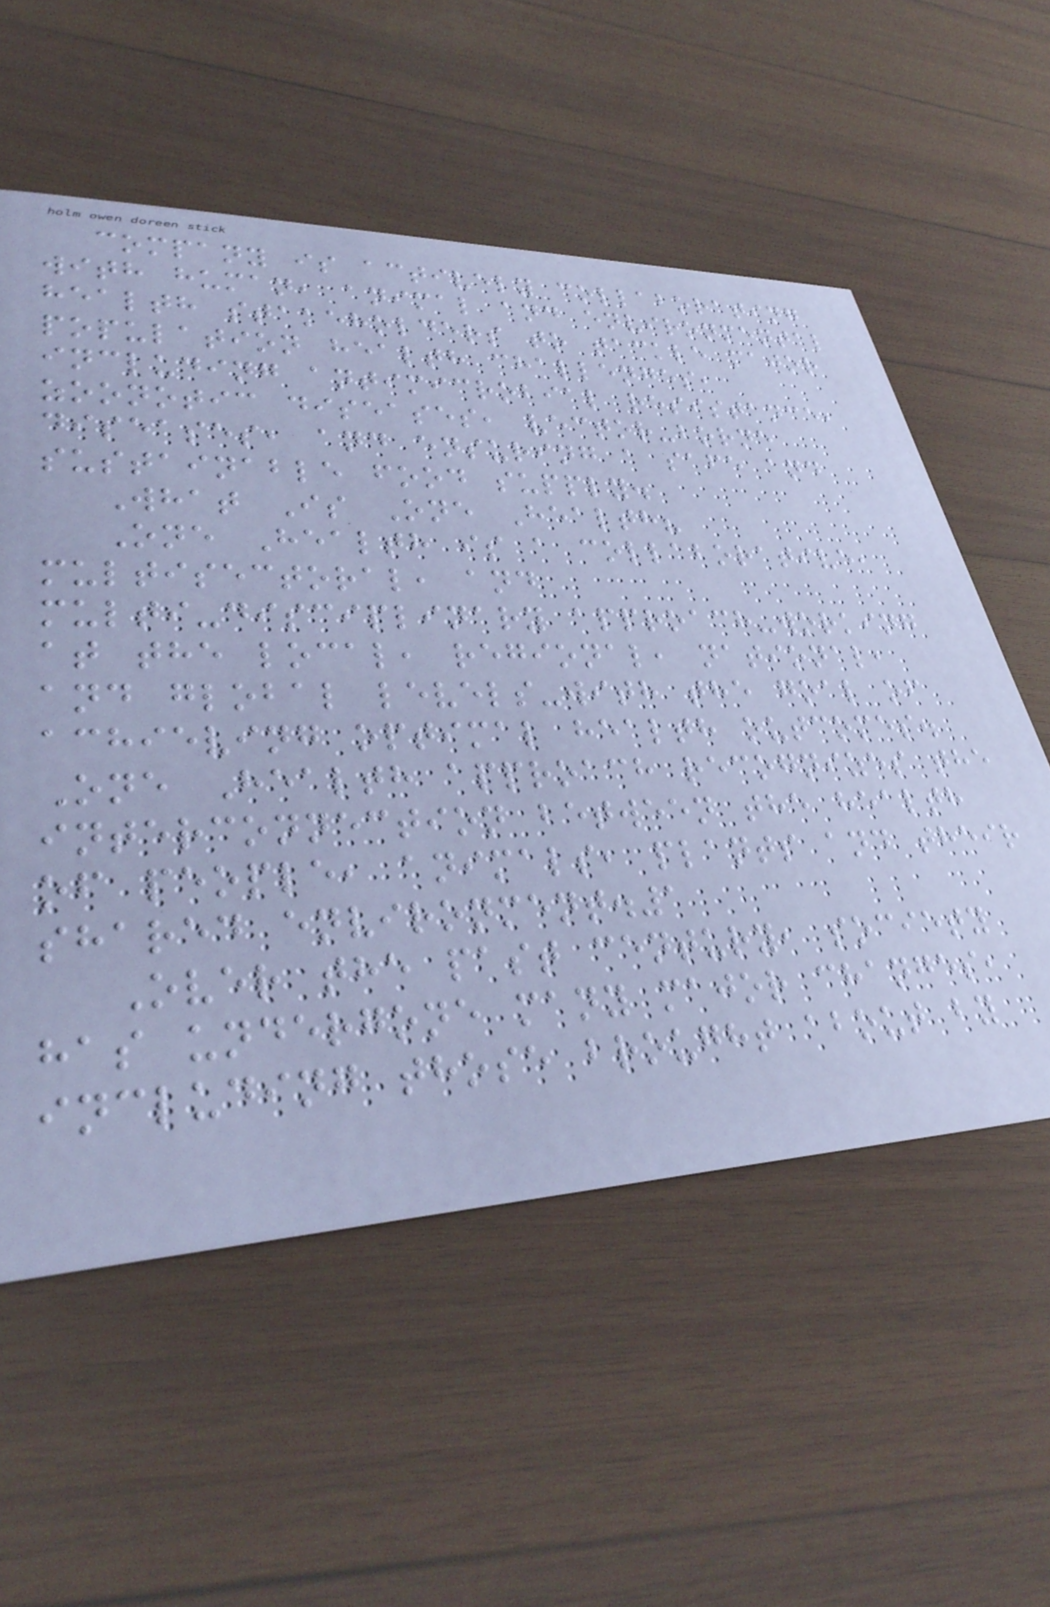company is actively collaborating
with human, animal and environmental
health stakeholders to tackle major
population health challenges,
including antimicrobial resistance,
zoonotic diseases, vector-borne
diseases, and ensuring a safe and
sustainable food supply.
What Is One Health?
One Health is a collaborative,
multisectoral, and
multi-disciplinary approach-working
at the local, regional, national,
and global levels-with the goal of
achieving optimal health outcomes.
One Health approach recognizes the
interconnection between the health
of people, animals, plants and their
shared environment.1
Over the past century, society
has undergone many major changes,
including those brought about by
